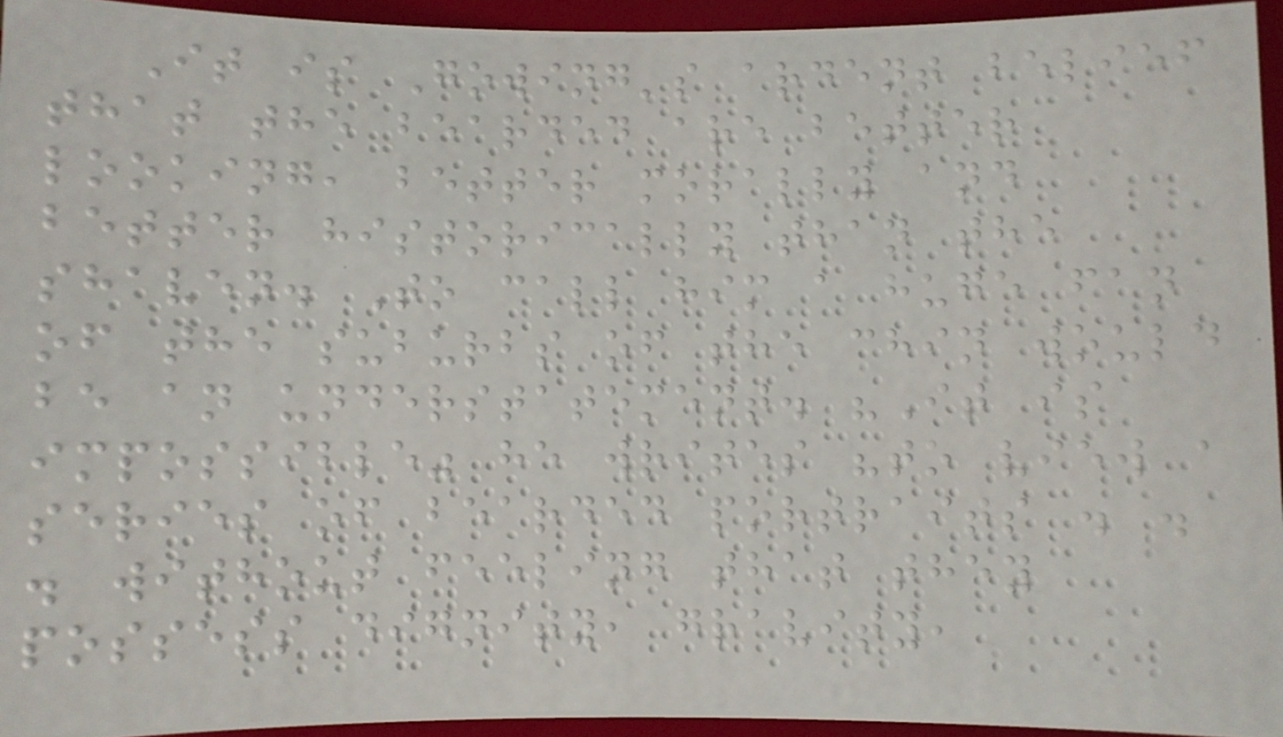It is Gowing's ardent belief
that the bearded are better
looking, better morally and
better historically than the
shaven. To call him a huge fan
of the suburbs of the chin would
be an understatement. "It is
impossible" he writes "to view a
series of bearded portraits . .
. without feeling that they
possess dignity, gravity,
